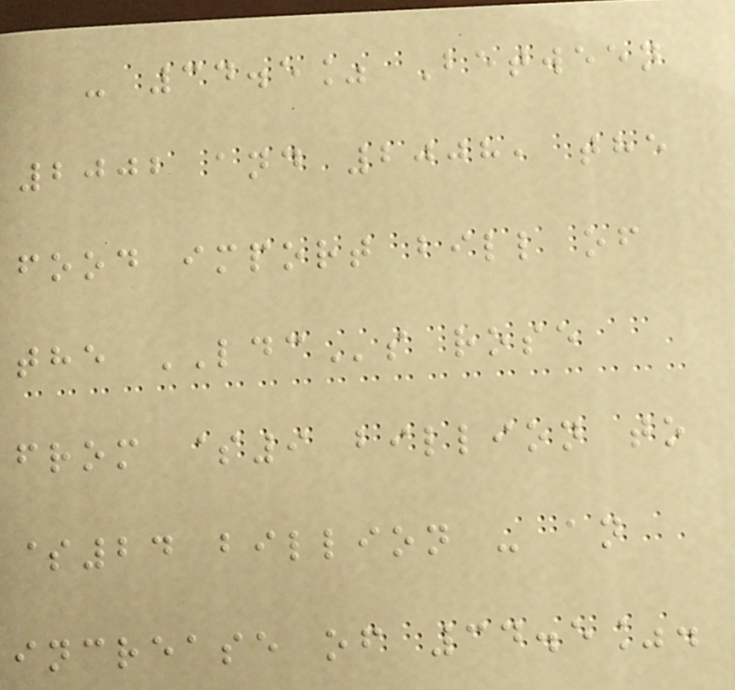- 34.5% Between
2002 and 2008, the
food import bill of
the LDCs rose
from $9 billion to
$24 billion - an
increase of 34.5%.
